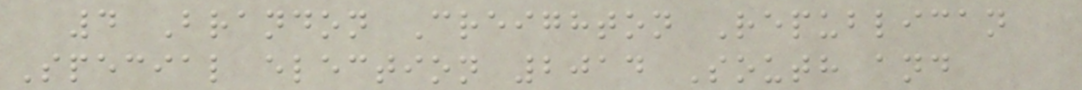4 Brandon Creighton Republican
Special election 2014 South and
